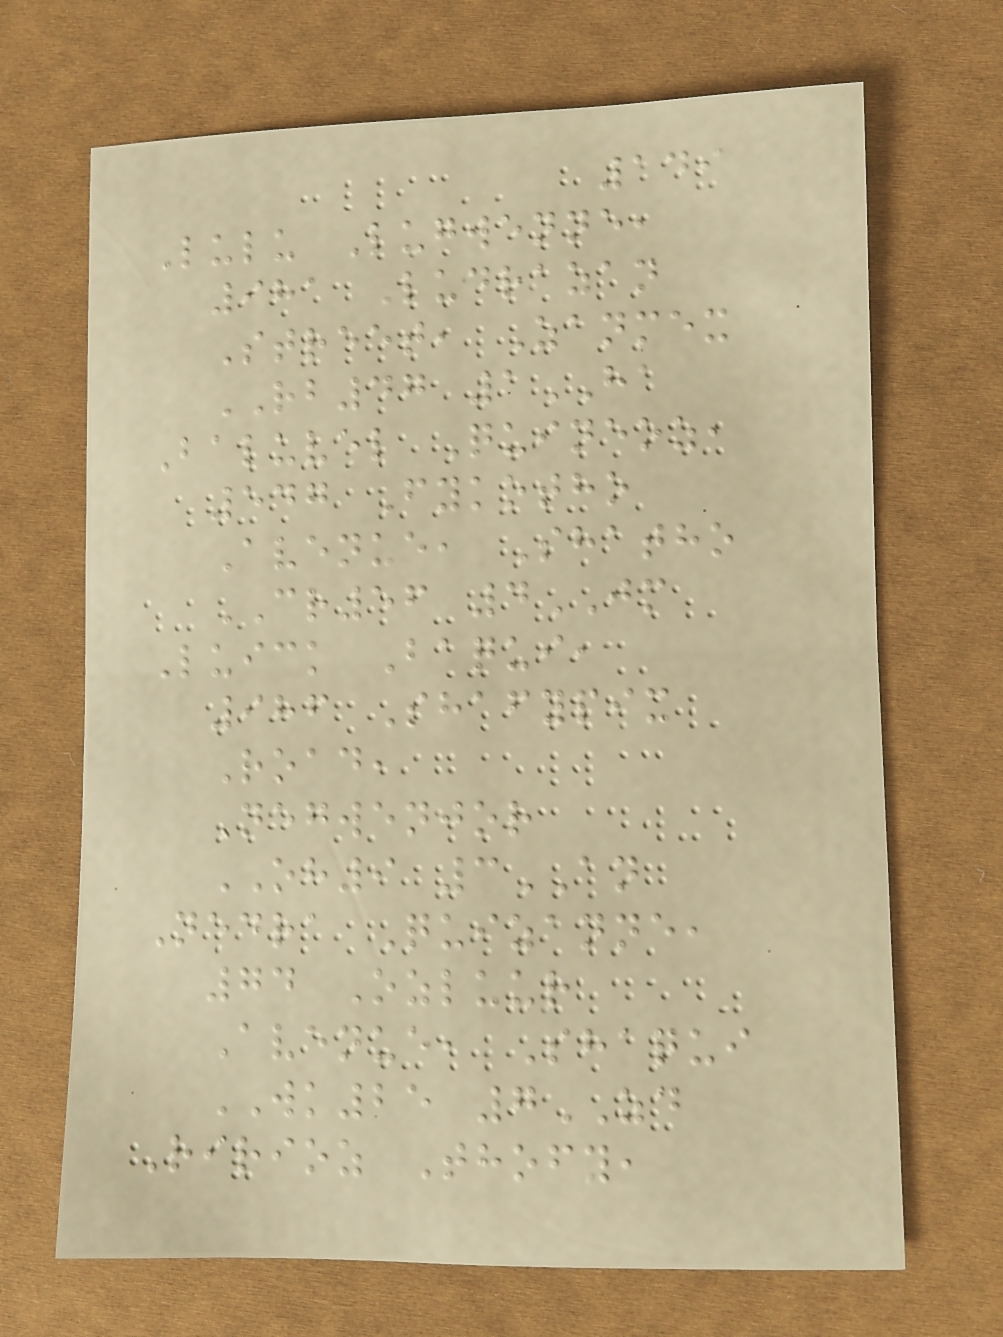149
Lulu Lugwenne,
981 Ludrazan
Street, Zanmex
RB47 1HA
Baluvel Quineoz,
547 Fykotho
Avenue, Shatho
CR56 4JM
Luick Baqui,
986 Shafypix
Road,
Negwenjor
OH9 3AN
Nedra Quizanne,
74 Ozluur
Avenue, Shaqui
WK25 7ZD
Ririoz Thofy,
